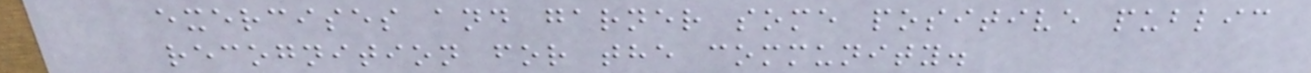exercises and garner some positive public
recognition for the community.
